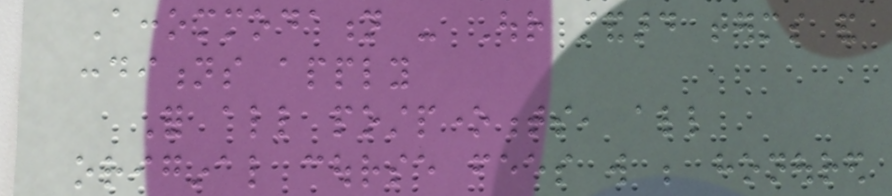Accommodation - Our standard terms and
conditions apply
For all postponements, all
original course fees will be honoured
